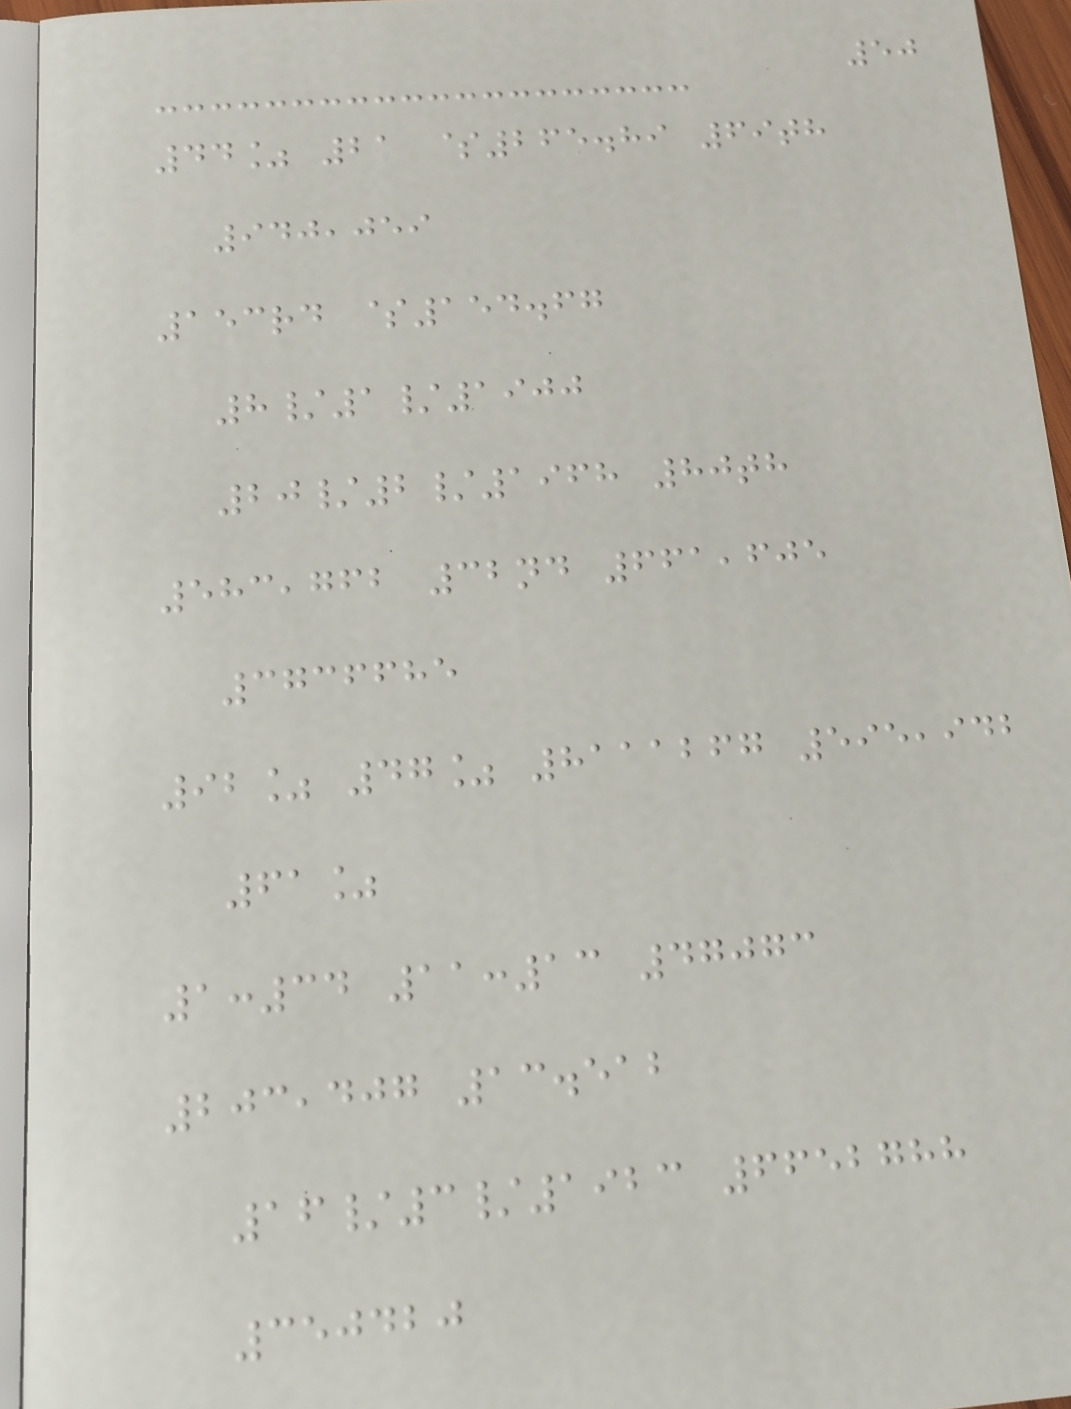50
44% 21 $265.89 69th
940,059
153rd $154.67
8/1/1900
20/2/1968 80th
583,762 32nd 661,605
3736685
92% 47% 8111267 595,942
61%
1:34 11:13 47073
203,407 13.512
16/3/1923 6652788
350420
